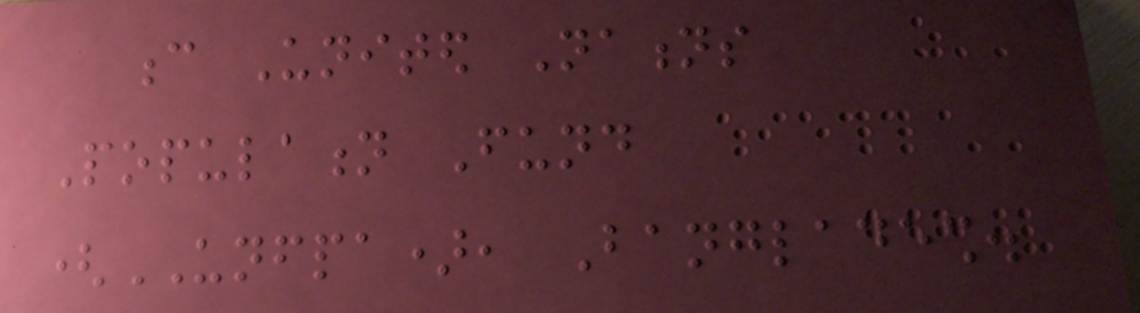c United Nations
Population Fund
(UNFPA), Bangladesh.
